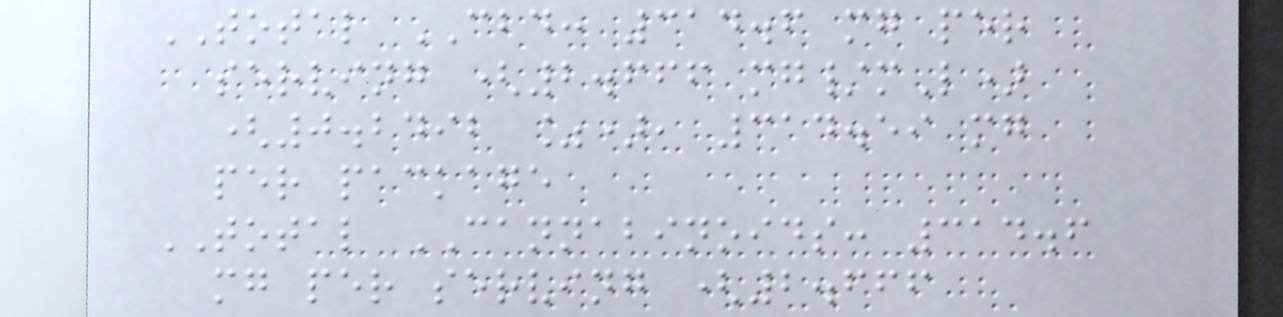TOTAL CBD: 314.6 mg per
serving (2.666 mg/mL)
(0.2492 %), 314.59 mg
per package
TOTAL CANNABINOIDS: 314.6
mg per serving (2.666
